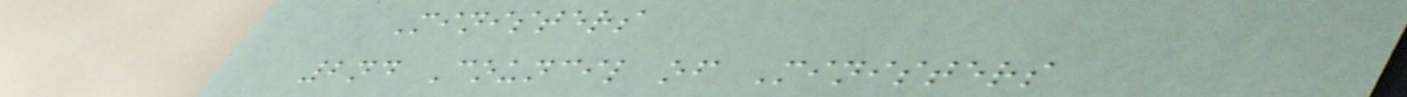Ministers
2nd Council of Ministers
